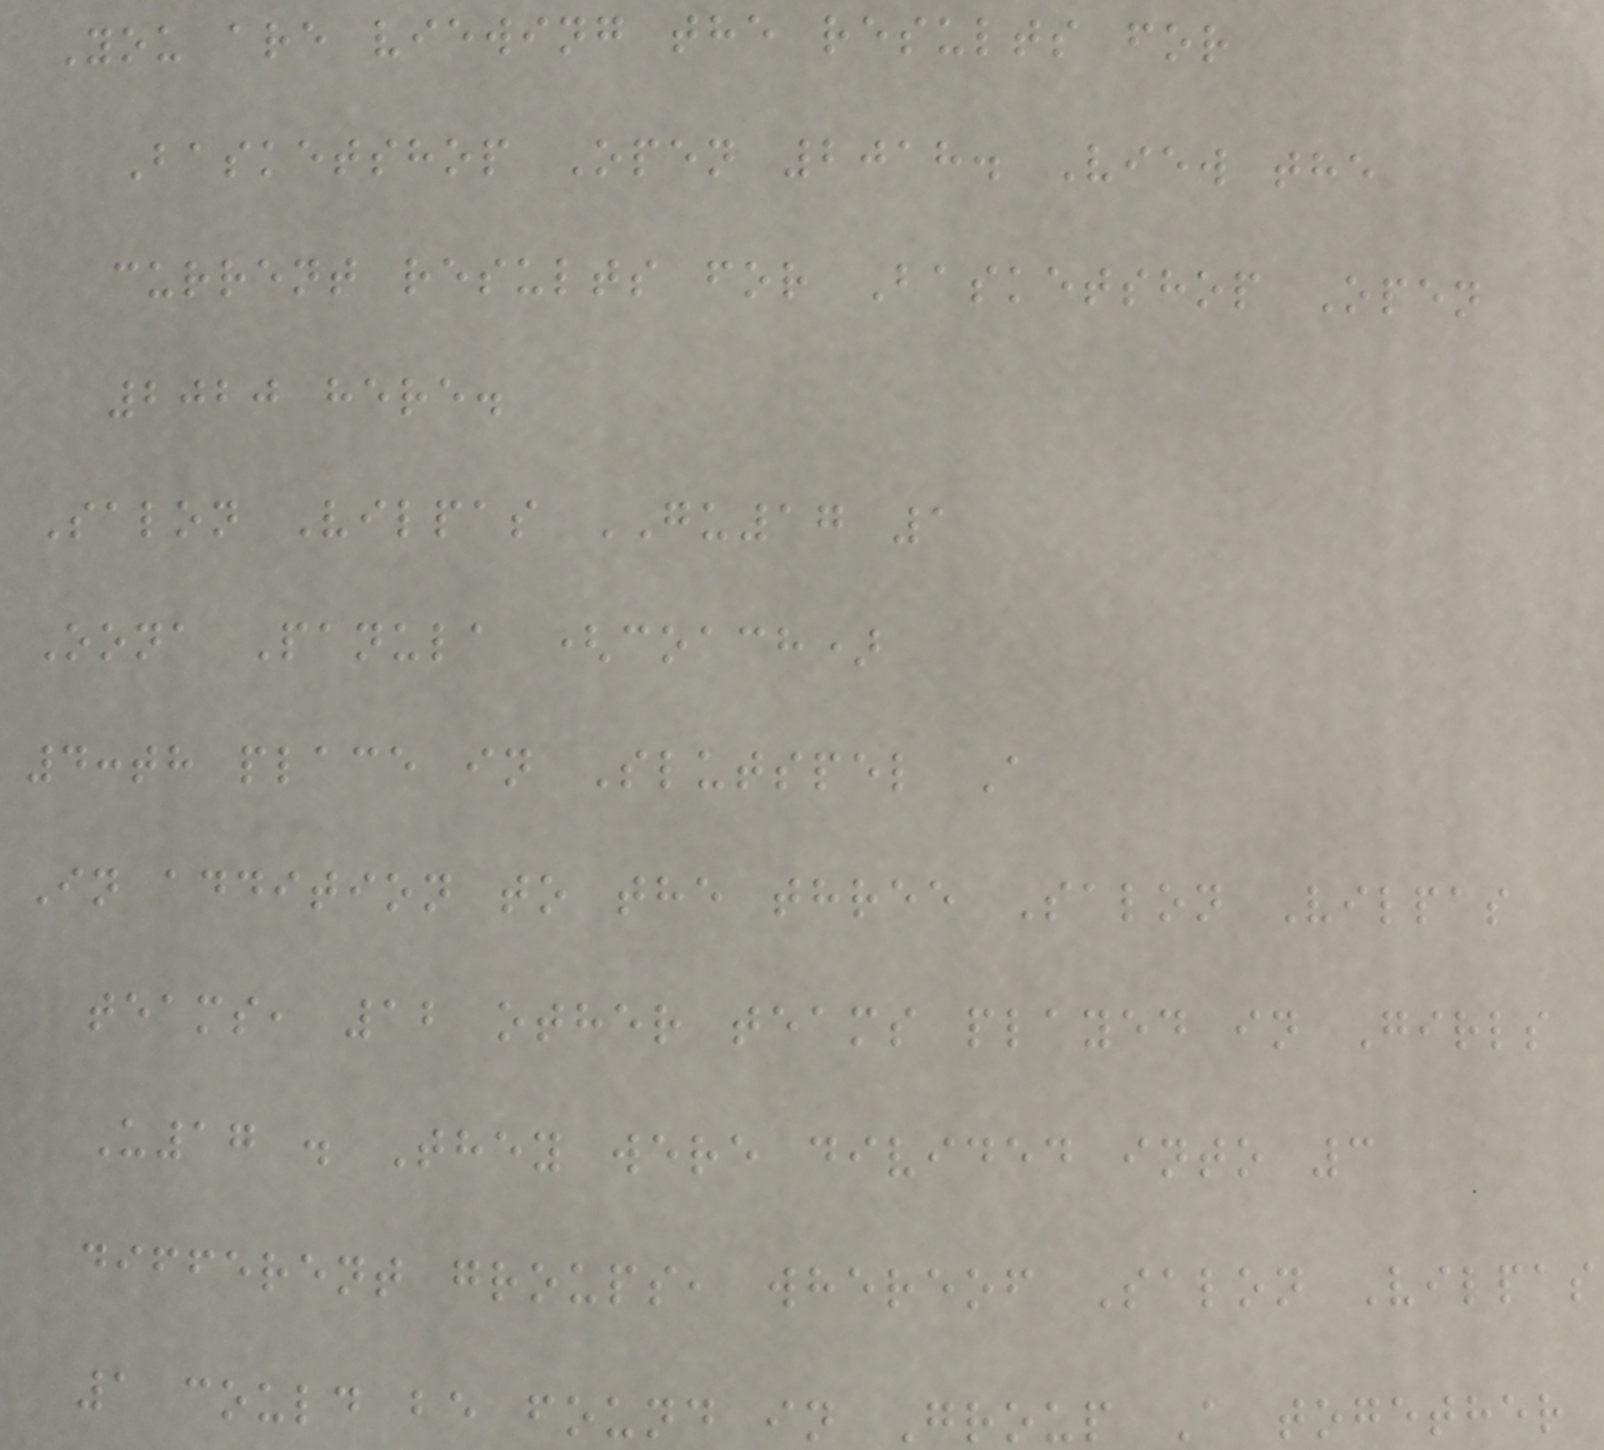You are viewing the results for
Basketshop Open 2018. View the
current results for Basketshop Open
2020 here.
Salon Vilpas GU17 1
Oona Panula (coach)
4:th place in Slutspel A
In addition to the three Salon Vilpas
teams, 12 other teams played in Girls
U17 . They were divided into 3
different groups, whereof Salon Vilpas
1 could be found in Group A together
